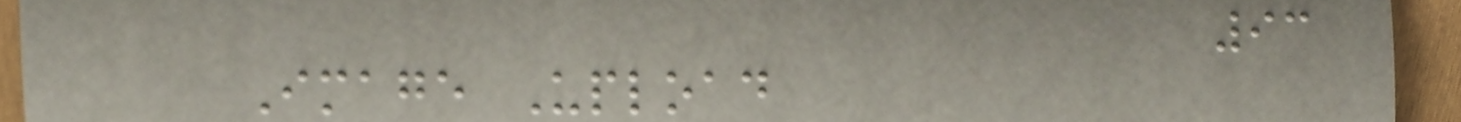93
Image Upload
